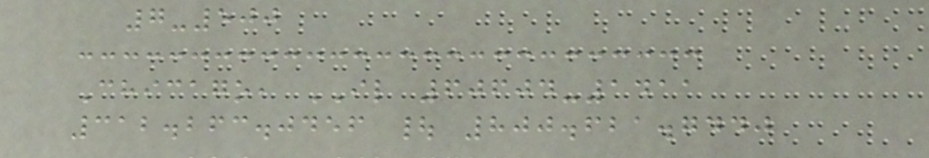7-500
Chicago, IL 60604-1411
312.263.0456 | 800.621.7440
